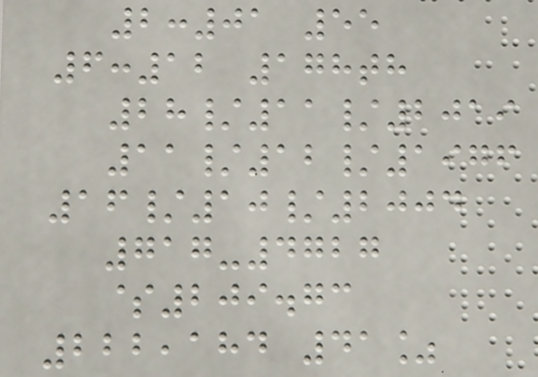2:01 55
6:12 178th
28/11/2019
11/12/1976
16/10/2004
717-4727
$209.73
222,184 41%
